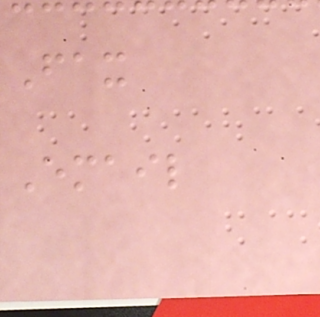Fax
Email
